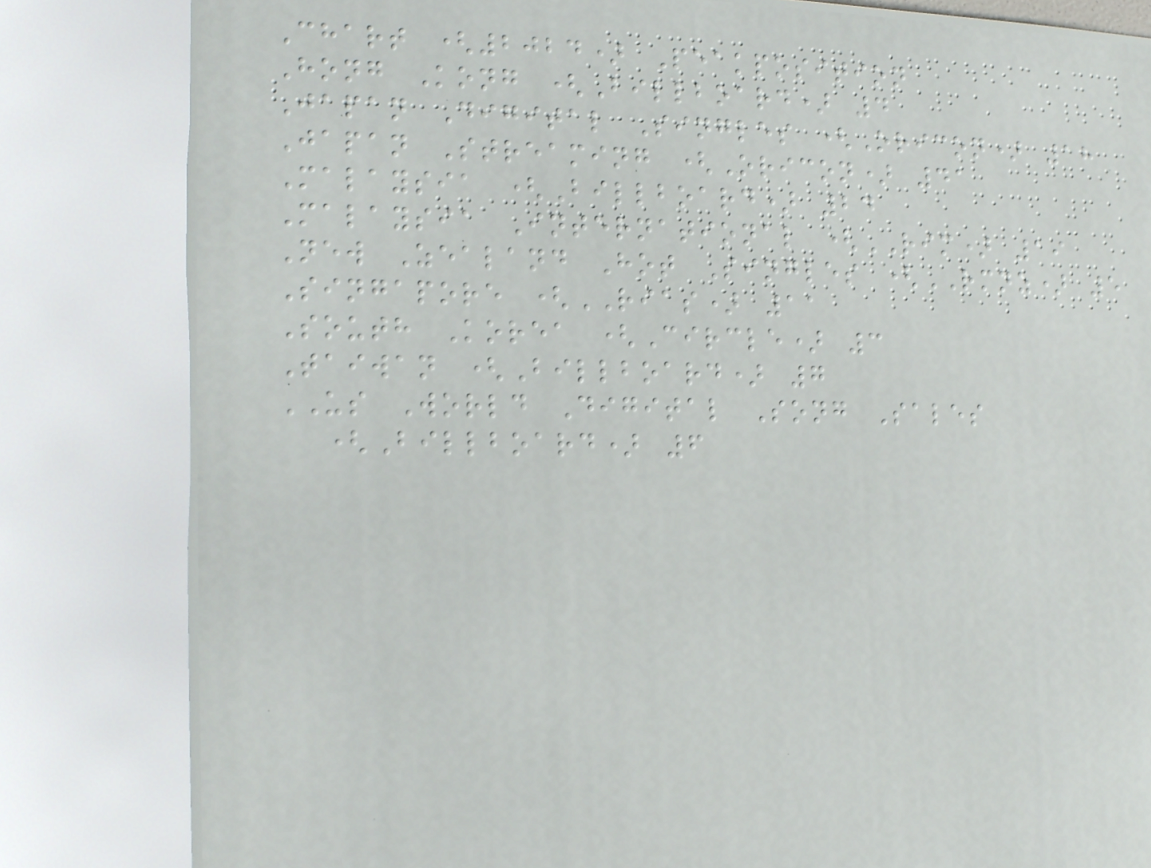Chart (2024) Peakposition
Hong Kong (Billboard) 4
Japan Digital Singles (Oricon) 18
Japan Streaming (Oricon) 41
Malaysia (Billboard) 24
Malaysia International (RIM) 19
New Zealand Hot Singles (RMNZ) 5
Singapore (RIAS) 11
South Korea (Circle) 3
Taiwan (Billboard) 7
US World Digital Song Sales
(Billboard) 6
